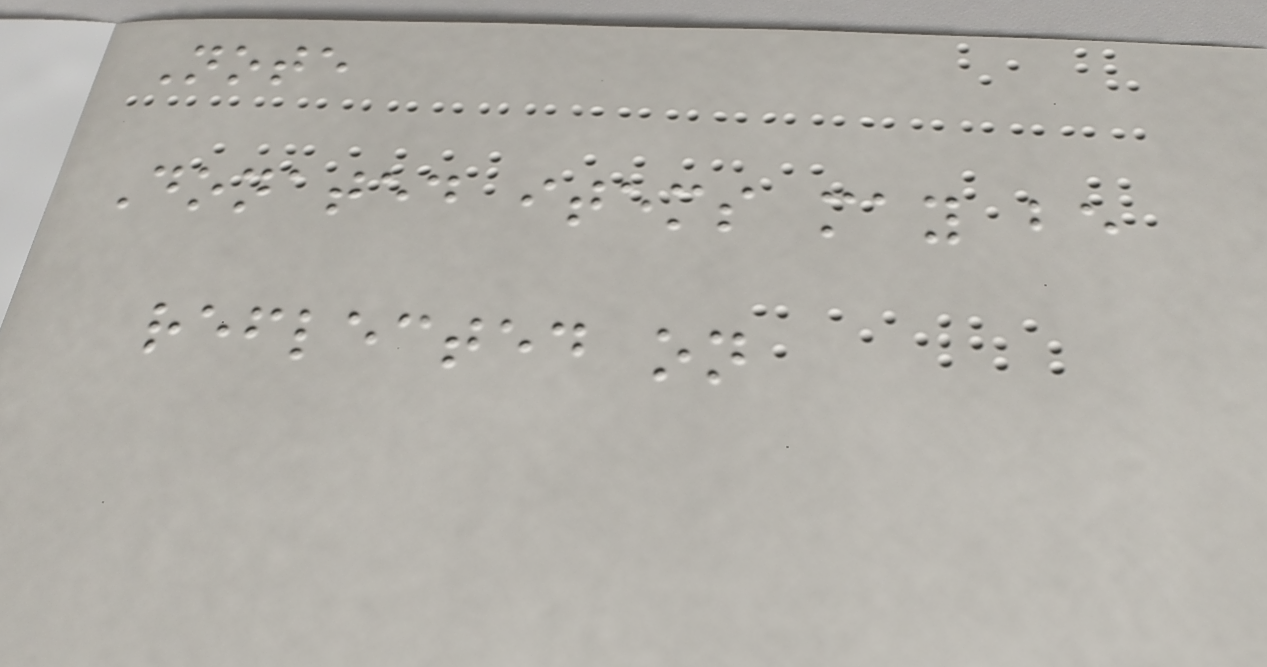Note
Donated items may be
reflected on
